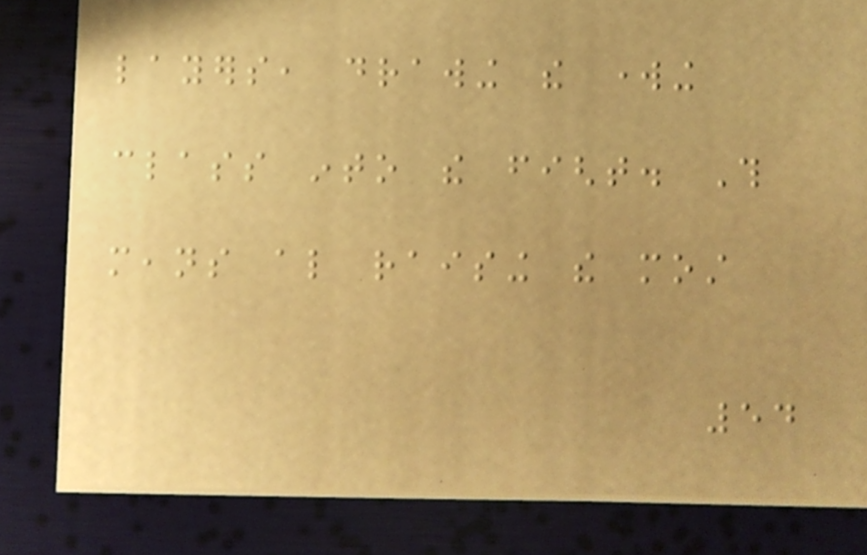layers, drawing the working
class into the fight. This
means also raising the most
54
